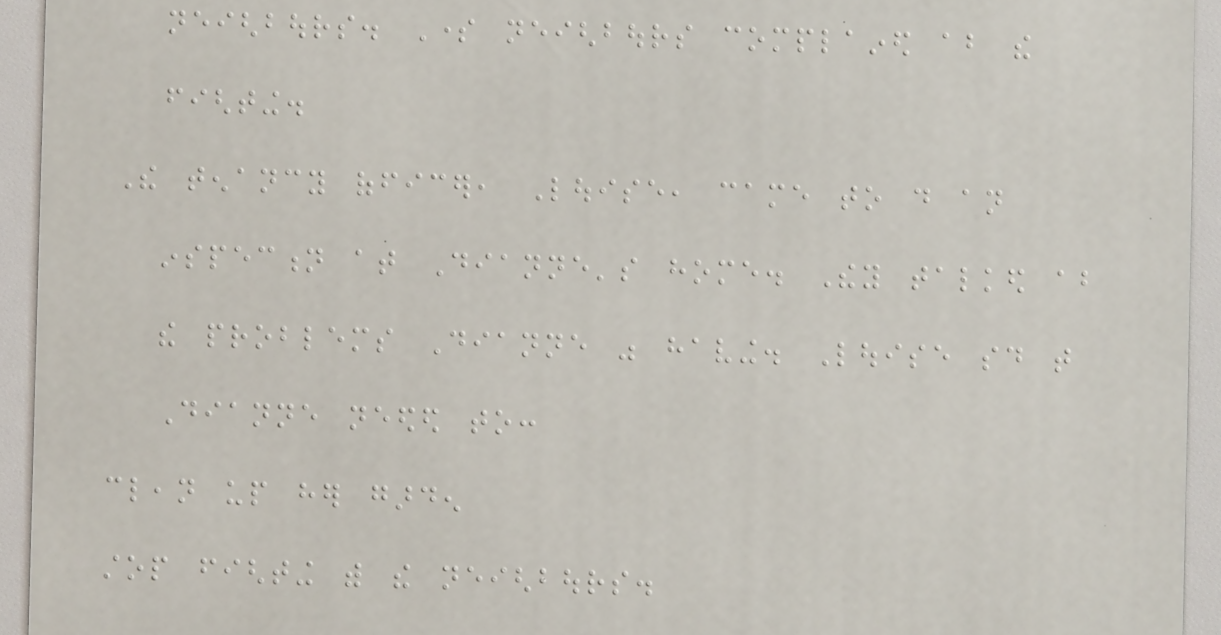neighbours. Some neighbours complained about the
fighting.
The tenancy officer, Louise, came to do an
inspection at Dianne's home. They talked about
the problems Dianne was having. Louise said that
Dianne needed to:
clean up her garden
stop fighting with the neighbours.
